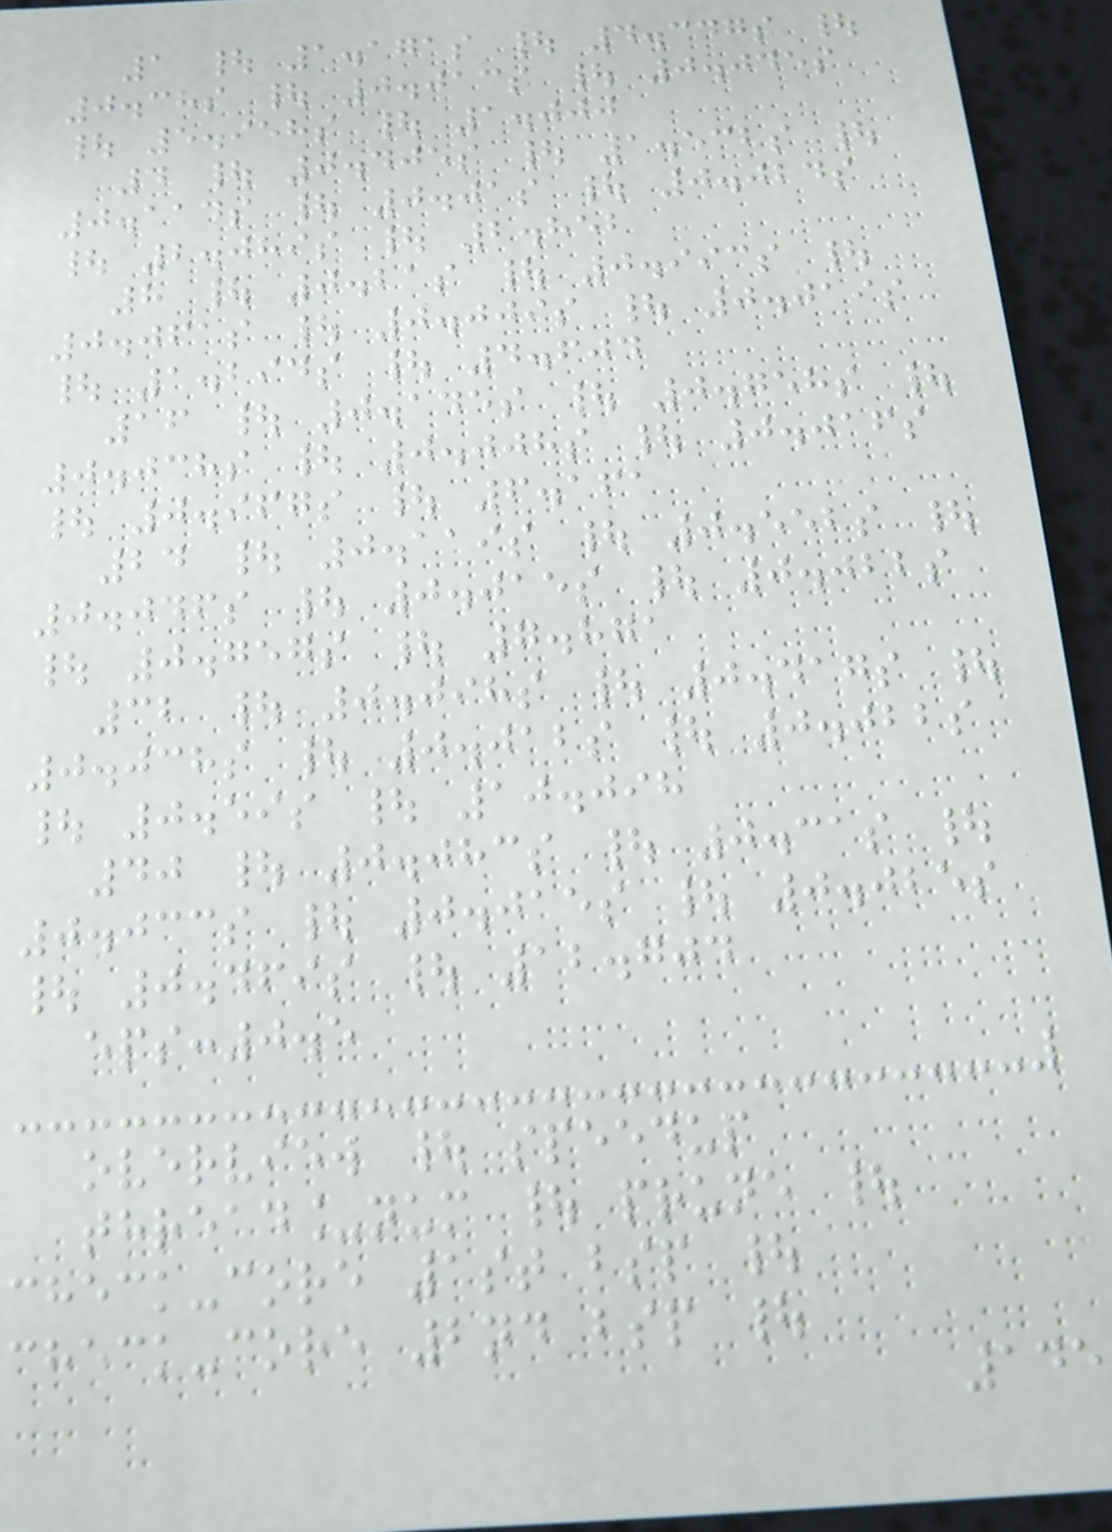1 | 1.171s | 4.347s |
0.38s | 0.013s | 0.045s
| 5.958s | 1.000
4 | 0.405s | 1.532s |
0.114s | 0.01s | 0.024s
| 2.089s | 2.852
8 | 0.21s | 0.993s |
0.061s | 0.009s | 0.019s
| 1.294s | 4.604
16 | 0.145s | 0.758s |
0.038s | 0.008s | 0.016s
| 0.967s | 6.161
24 | 0.119s | 0.552s |
0.046s | 0.015s | 0.022s
| 0.757s | 7.871
32 | 0.098s | 0.417s |
0.038s | 0.012s | 0.022s
| 0.59s | 10.098
40 | 0.083s | 0.31s |
0.033s | 0.015s | 0.025s
| 0.469s | 12.704
eps:0.5
overview | speedup
thread_num | prune |
check-core 1st bsp |
check-core 2nd bsp |
145
